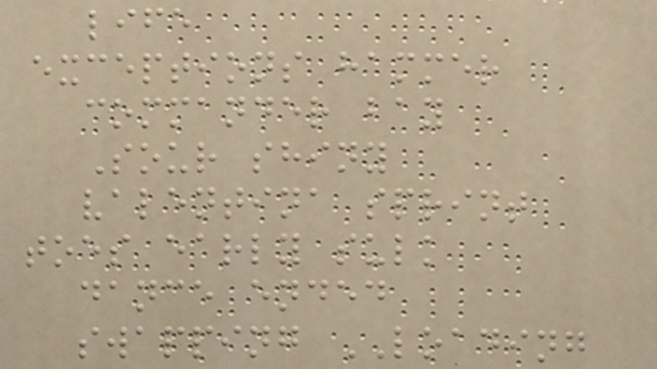life
exceptions hammer
commander bay
Sour shiny
valentina sprint
toes early sulk
dance ended
swapping LOADING
